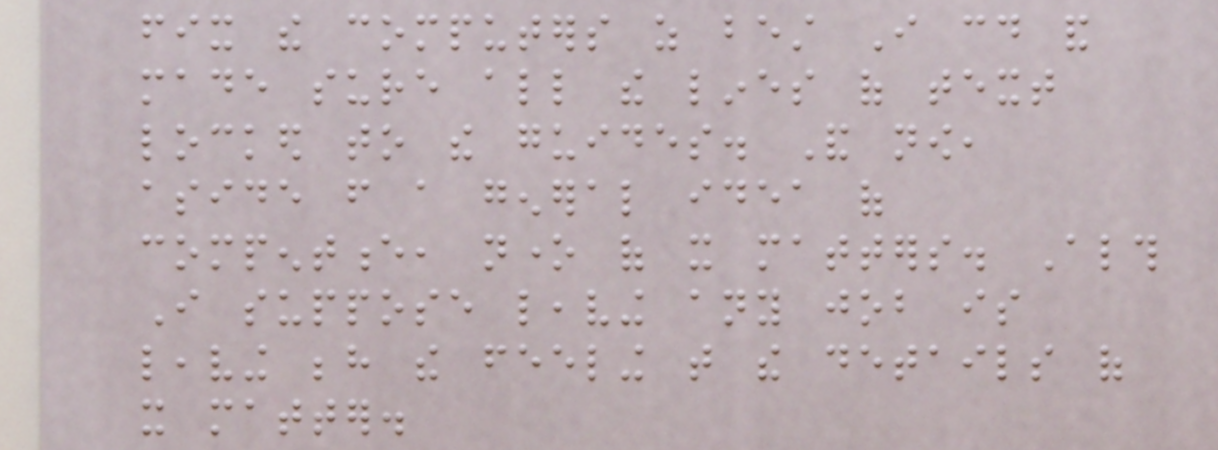fix the computers as best I could and
made sure all the lines of text
locked to the guides. And now,
aside from a general idea of
compentence, none of it matters. Although
I suppose leaving any job is
leaving behind the feeling that the details of
it matter.
